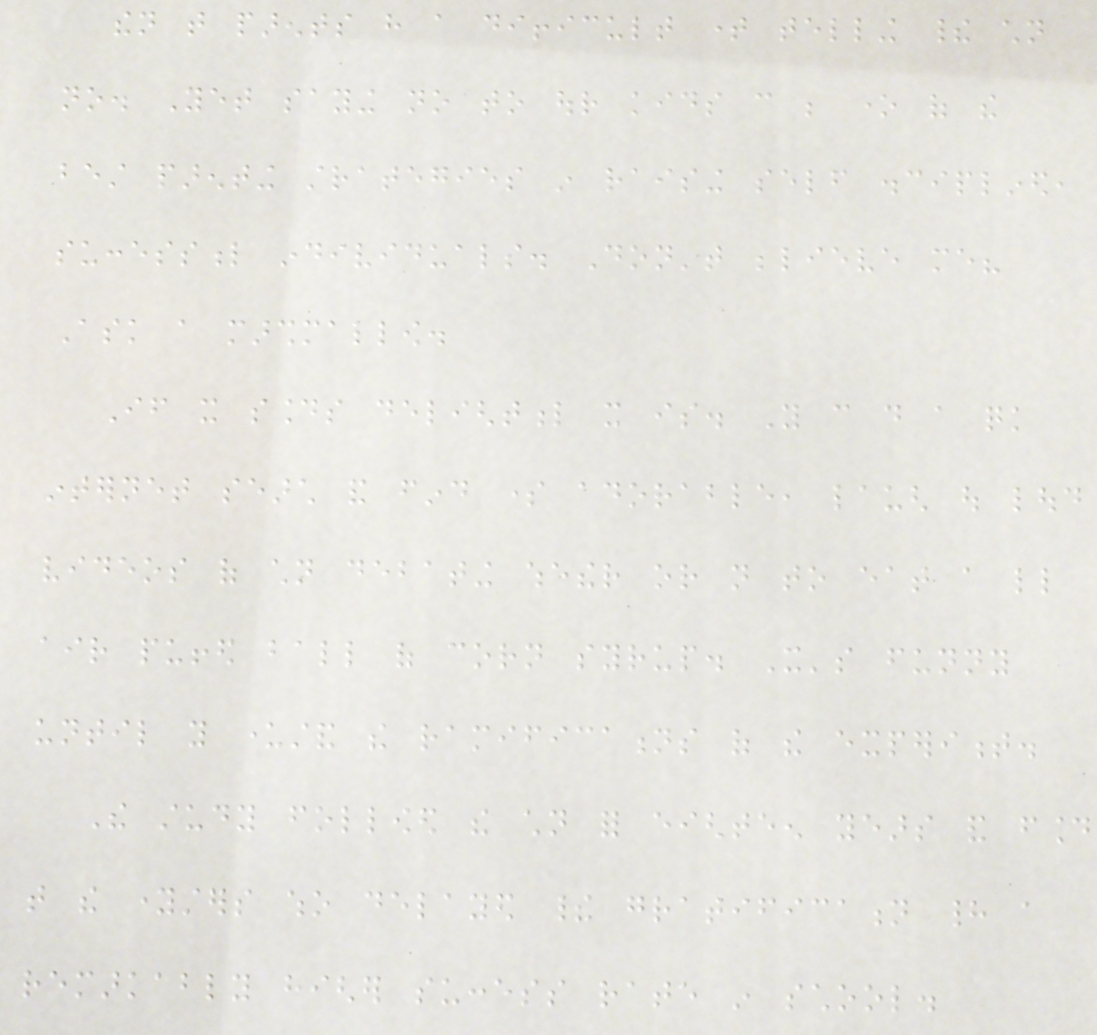then that parents have a difficult time telling their children
no. Yet saying no to our kids can be one of the
best parenting strategies in raising self disciplined,
successful individuals. Don't believe me?
Ask a marshmallow.
If it sounds delightful it is. You can do a quick
internet search and find some adorable, laugh out loud
videos of children debating whether or not to eat a little
air puffed ball of corn syrup. It's funny
until you understand the ramifications of the experiment.
The study followed the children for eighteen years and found
that the youngsters who delayed their gratification had a
remarkably higher success rate in school.
